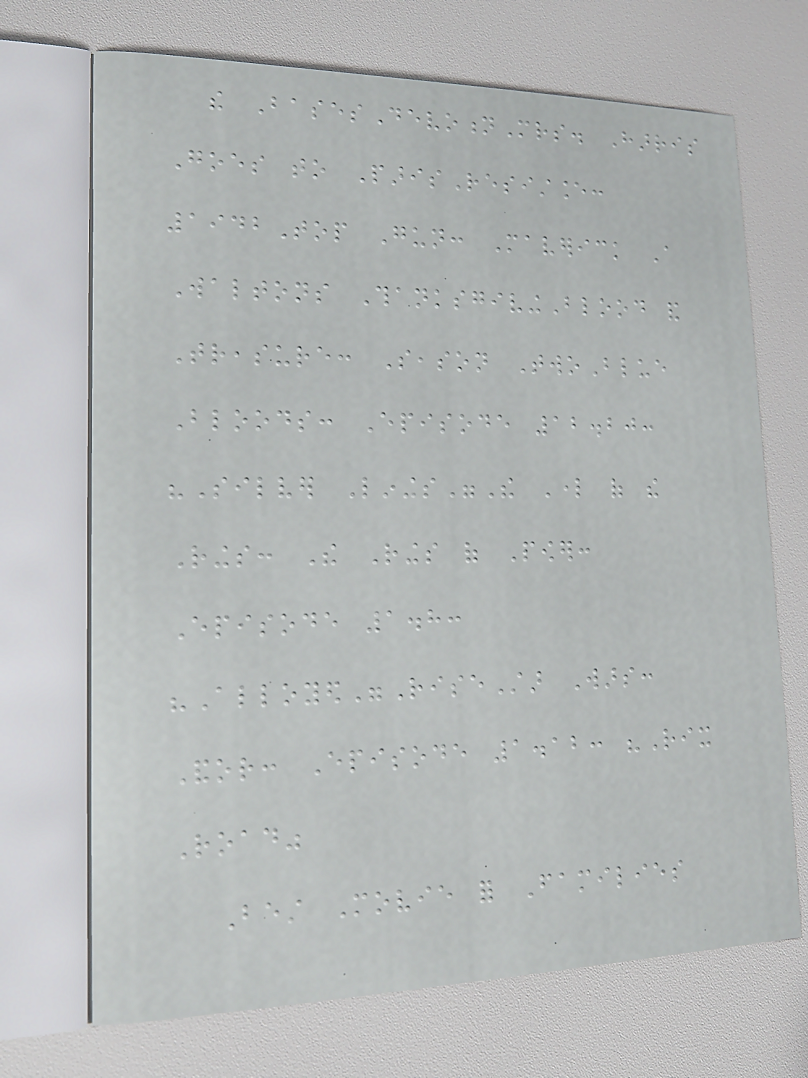the BasesDevotionMrs. Harris
Goes to ParisResistance:
1942Top Gun: Maverick A
Waltons ThanksgivingBlood and
Treasure: Season TwoBlue
Bloods: Episode 12.20:
"Silver Linings"The Lord of the
Rings: The Rings of Power:
Episode 1.8:
"Alloyed"RiseStar Wars:
Andor: Episode 1.12: "Rix
Road"
Best Movie for Families
